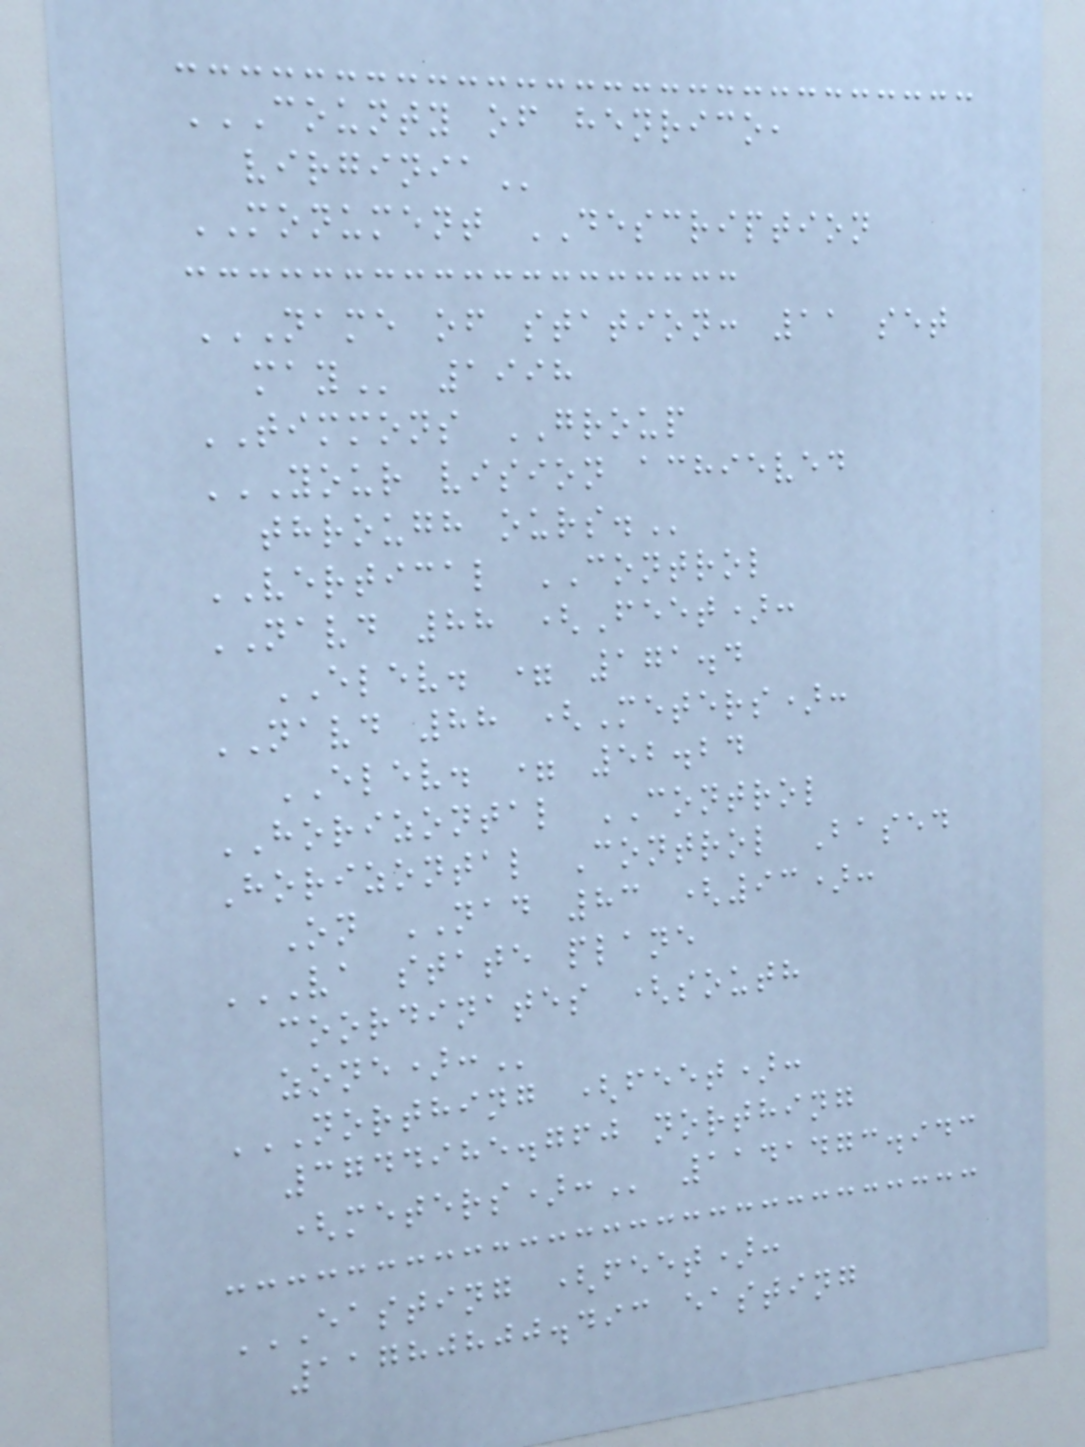COUNTY OF HENRICO,
VIRGINIA
MONUMENT DESCRIPTION
NAME OF STATION: 11 SET
MAY 1998
TIMMONS GROUP
YOUR VISION ACHIEVED
THROUGH OURS.
VERTICAL CONTROL
NAVD 88 (Feet):
ELEV. = 171.4
NAVD 88 (Meters):
ELEV. = 52.24
HORIZONTAL CONTROL
Horizontal Control Based
On NAD 83 (93):
VA STATE PLANE
COORDINATES (SOUTH
ZONE):
NORTHING (FEET):
3744985.760 NORTHING
(METERS): 1141473.943
EASTING (FEET):
11780800.493 EASTING
